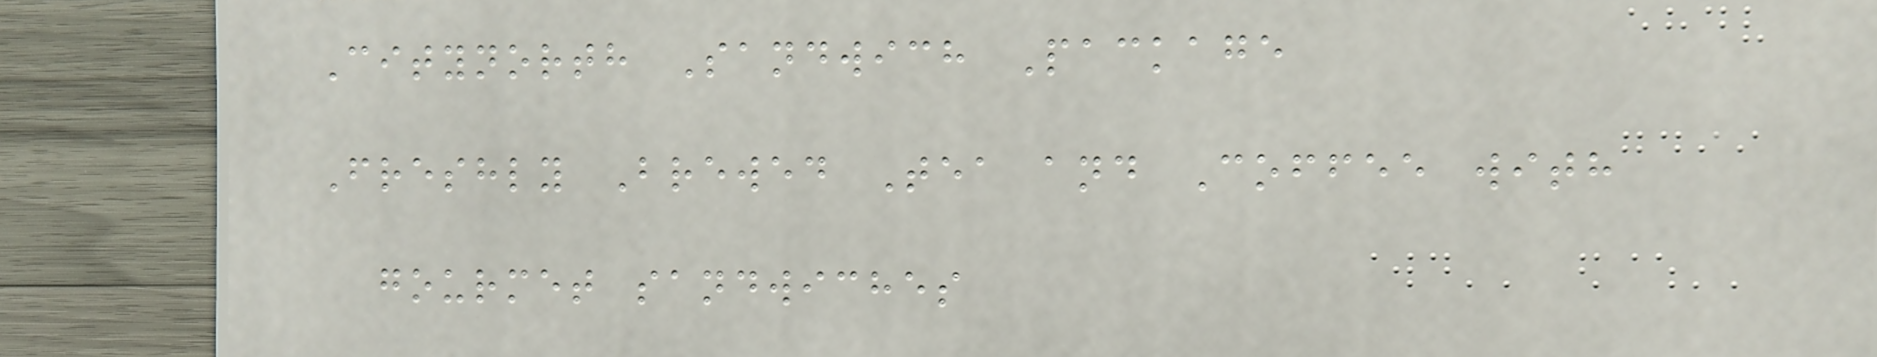Citynorth Sandwich Package
Freshly Brewed Tea and Coffee with
gourmet sandwiches
